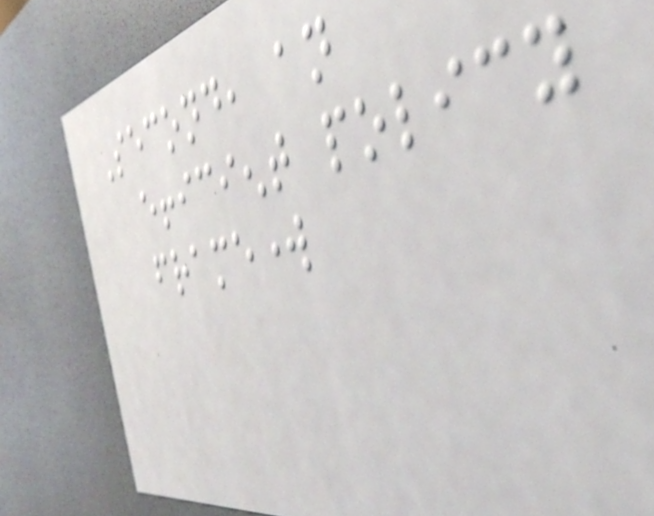Second, an
efficient policy
framework
